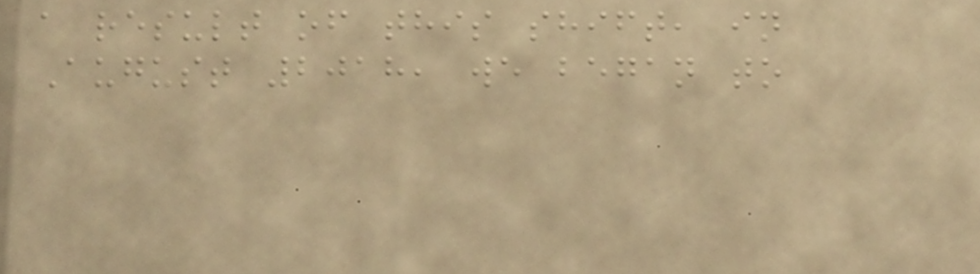a result of this shift, in
August 2018, we began to
